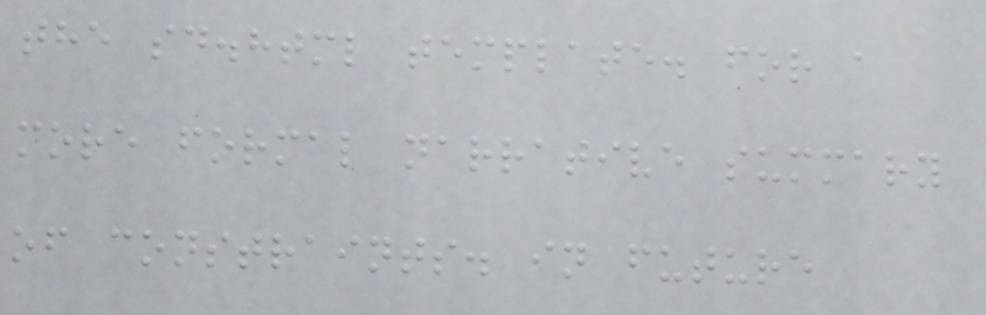the sd.html template. for a
more formal narrative summary
of constraints. in future
